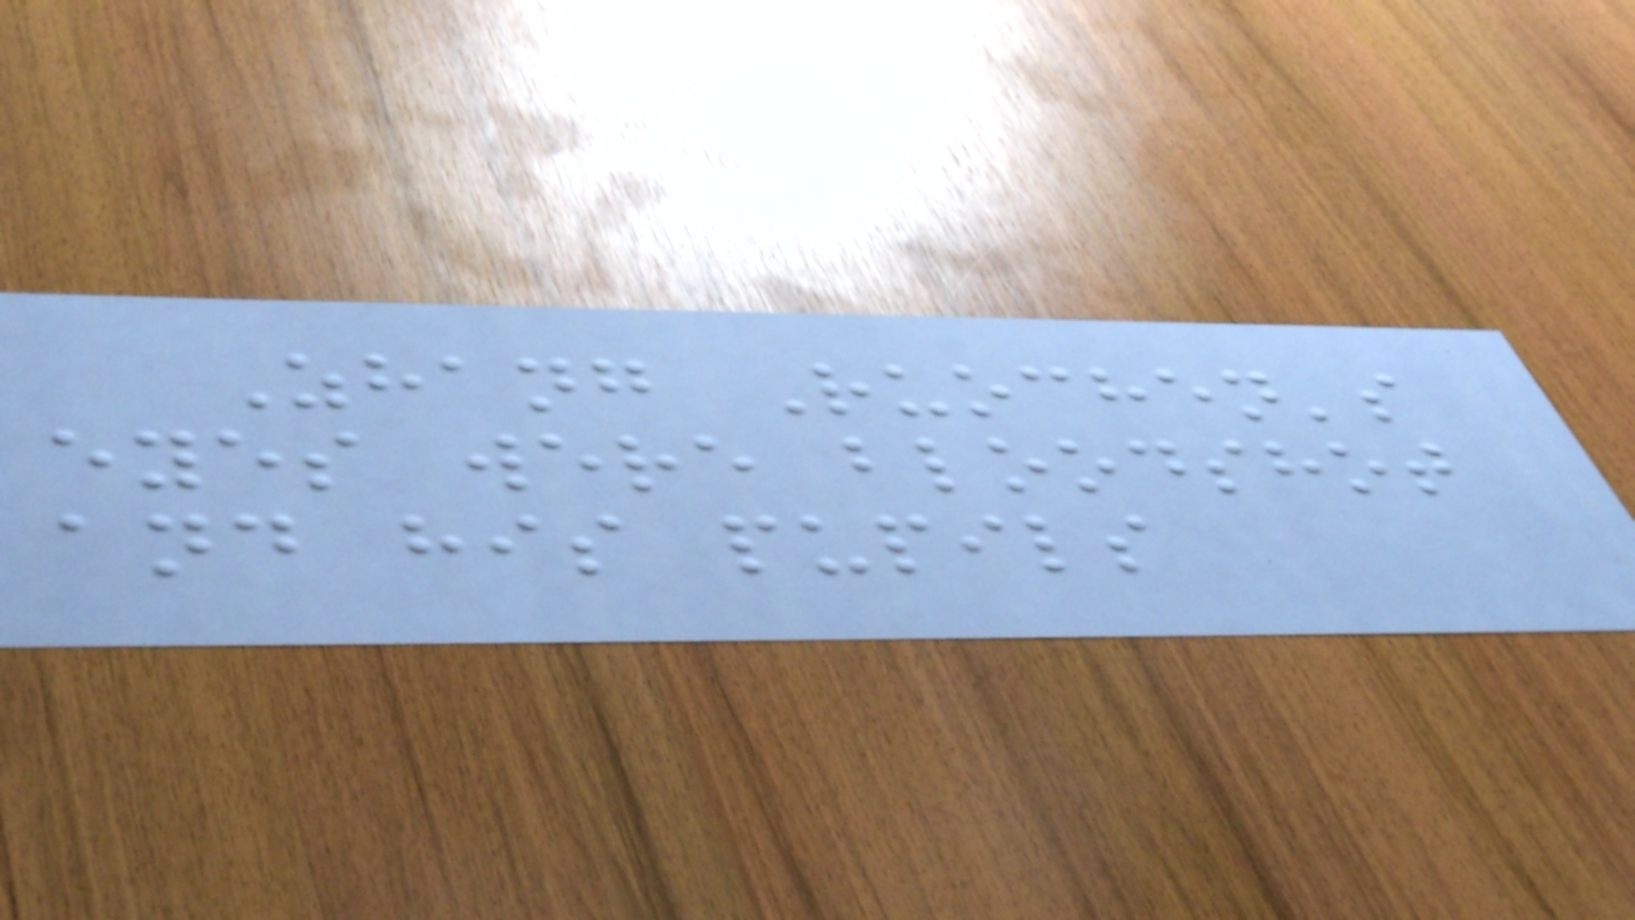Zhang Ruochen's
eyes were bloodshot
and his pupils
